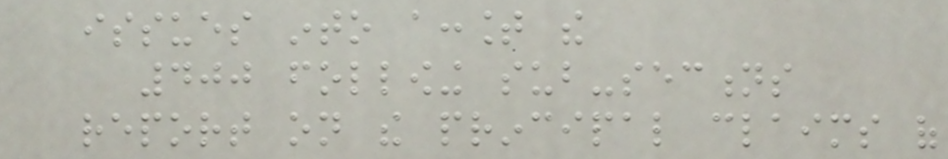issues into account the
400 following sub-sections
report on the principal claims of
